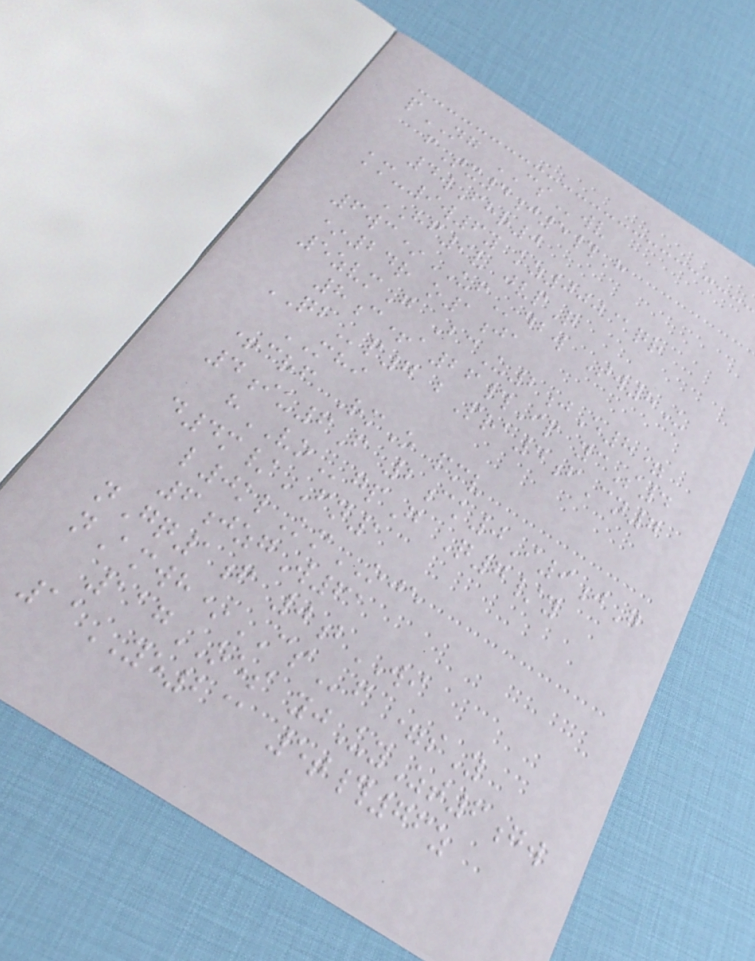pNG CSwv
fTx4j5#H
4wFhr0
km-9w6y kz000@qr
HF9v jvpQ
6wc*UFdbw Tw8U
*24r o1ja
5zvmG BcU2jE8=
8c+a26#Ip ycS4
QBp7 bPra4fCn7
MHI
+crf RmO pmv
4iu6F 2ck0I9jG
hVOgpG Q7/y
d4m/FN1
l0klKmOJE
6jzgW61
nGq1f 0bWI
nAmwh*CSf =sY
117OES yjUyZt6gw
11YE2@ 5t#76z
